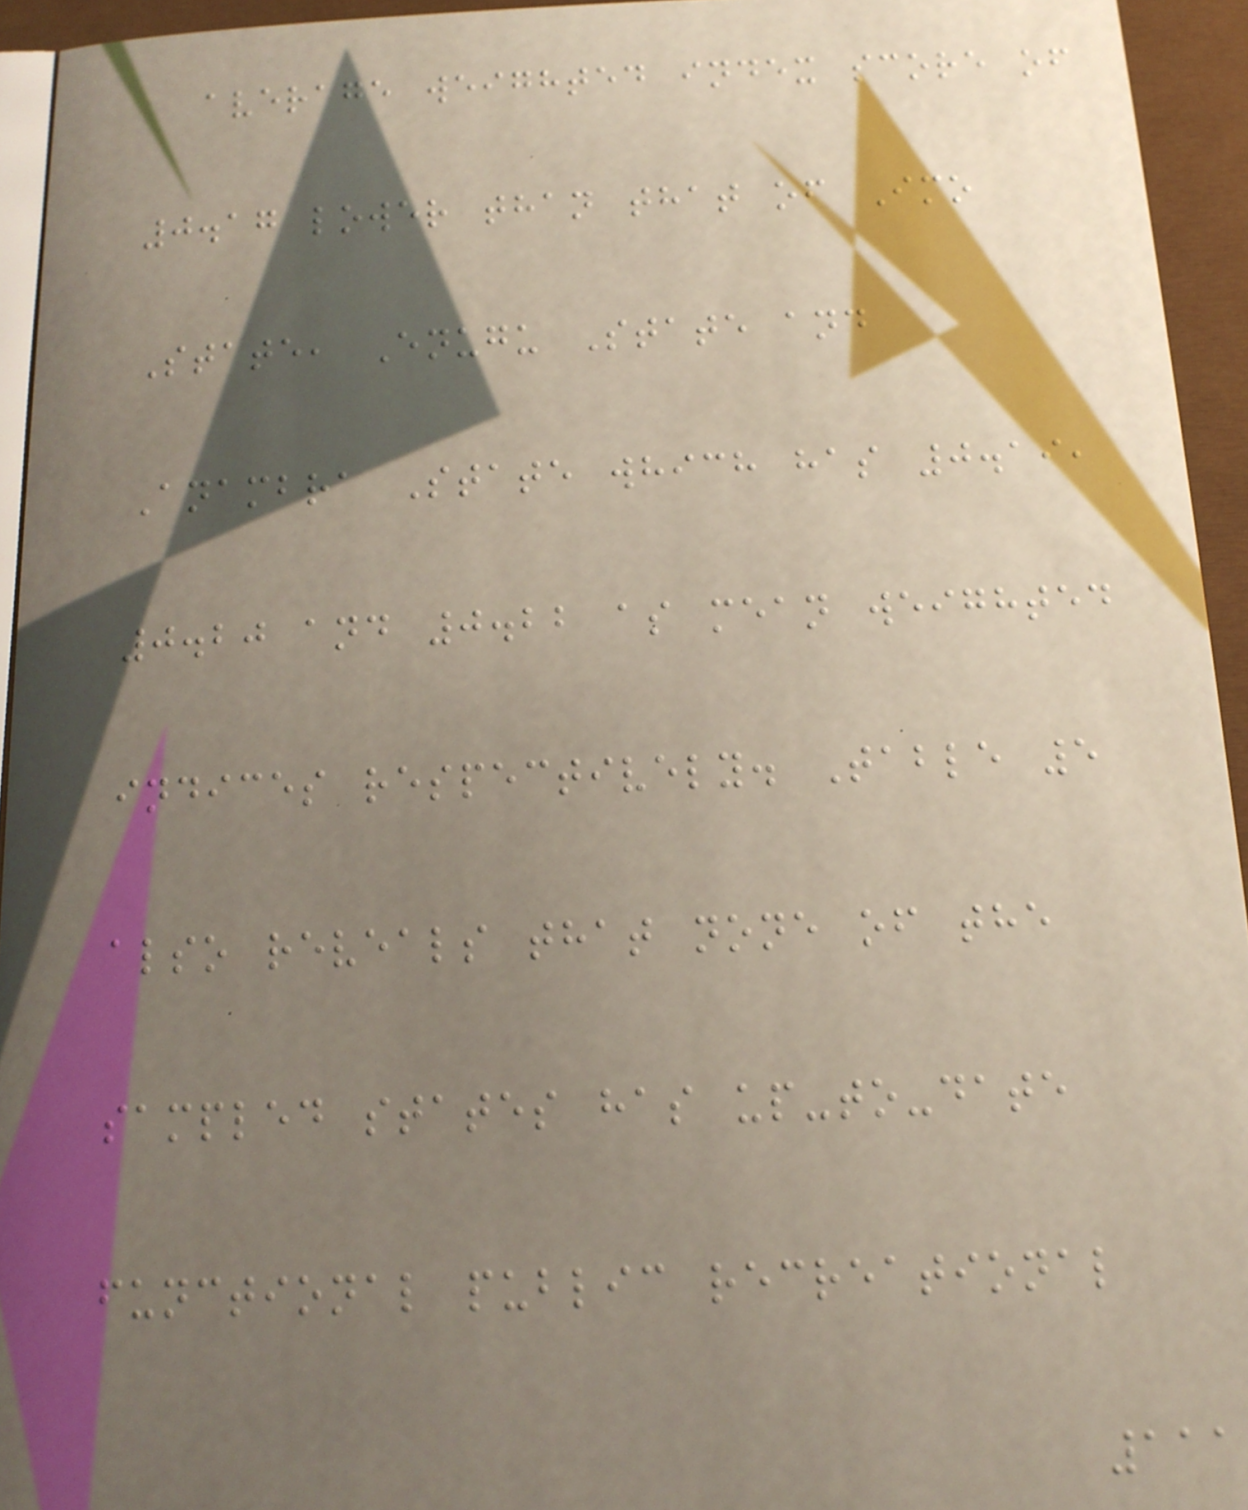average weighted index score of
0.17 lower than that of Imo
State, Enugu State and
Anambra State which has 0.19,
0.20 and 0.22 as mean weighted
indices respectively. Table 5
also reveals that none of the
sampled states has up-to-date
functional public recreational
111
